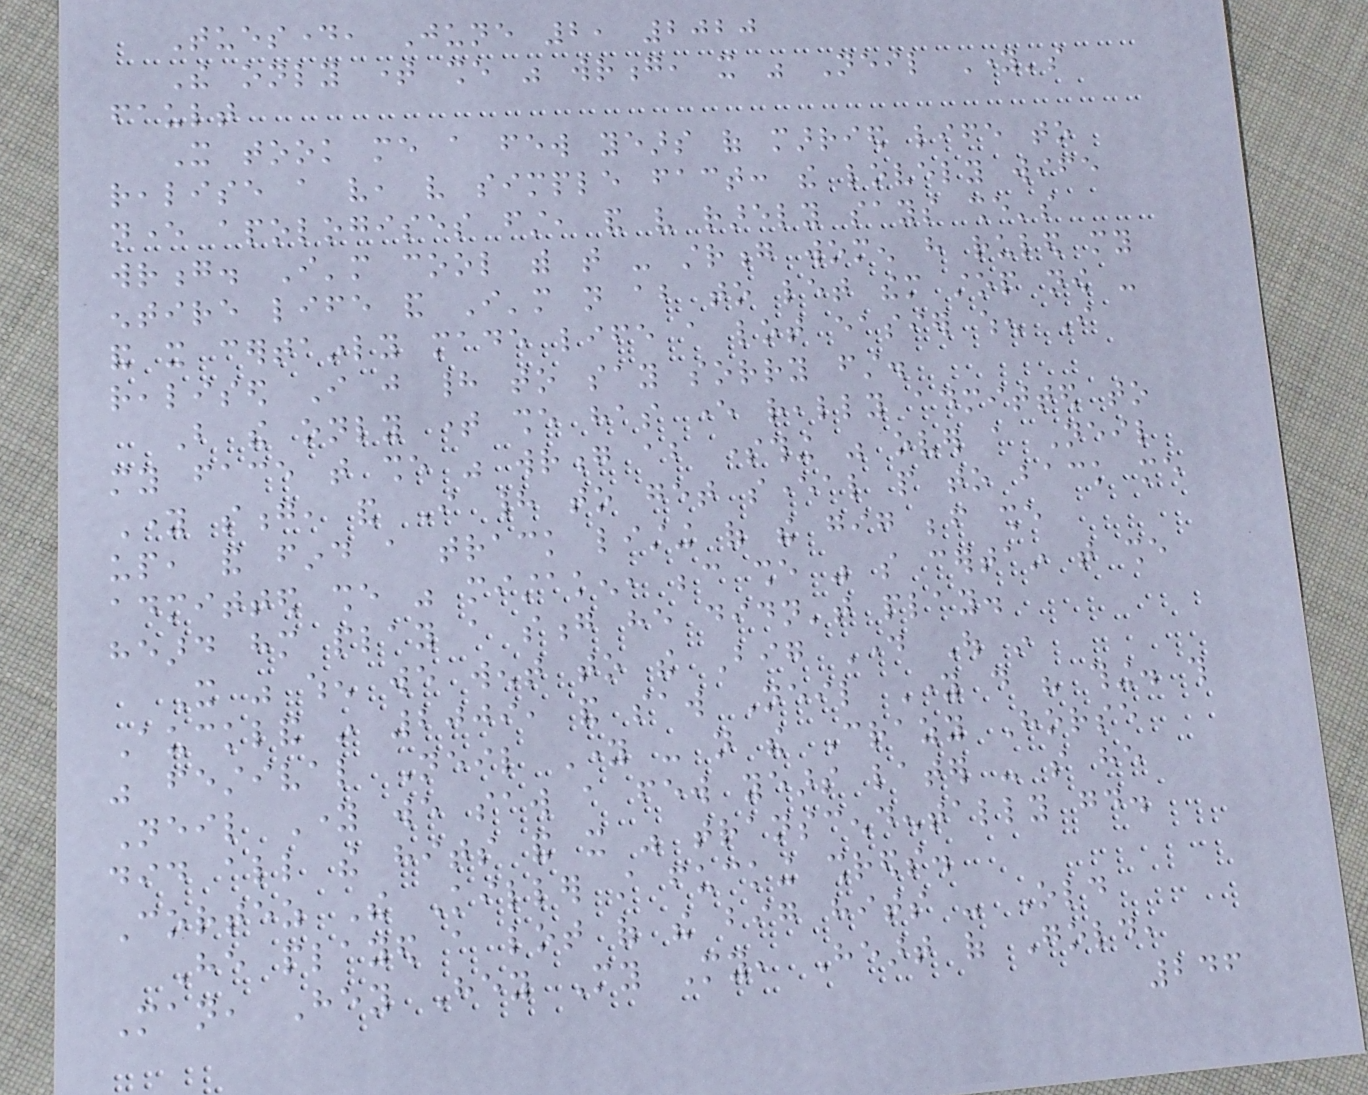Tuesday, June 2, 2020
The only time she was wrong, it was Neil Young's
fault
It took me a few years of married life to
realise a very, very simple fact: the lovely wife
never apologises first, and very rarely says she's
wrong. I'm cool with that - strong women have ruled my
entire life and I'm not about to let them stop now -
and it certainly made life a lot easier when I
realised I just had to say sorry first.
But the only time she has ever really admitted to
my face that she was wrong about something was over a Neil
Young song, and I had to get several people to back me
up, and find a track listing of the gig before she
admitted she was mistaken, because she was so certain that she
heard him play a song he didn't play.
It was when we went to the Big Day Out in
Auckland in 2009, and saw Neil Young do his thing. this
was festival Neil Young - not the Crazy Horse
Neil Young we saw a few years later - so he
did all the hits and it was transcendentally good.
Cortez The Killer still fucking shreds.
He played a lot of the big hits - Old
Man, Hey Hey My My, Heart of Gold,
246
